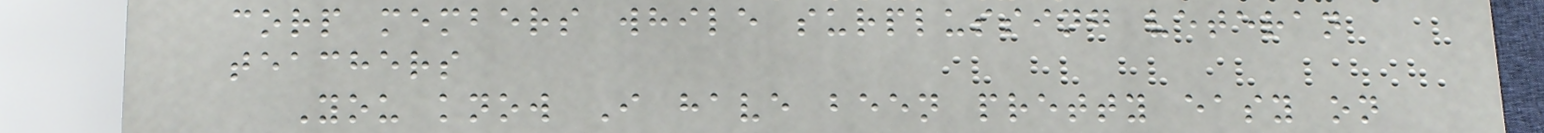corp members while surplussing veteran
teachers
You know I have been pretty easy on
